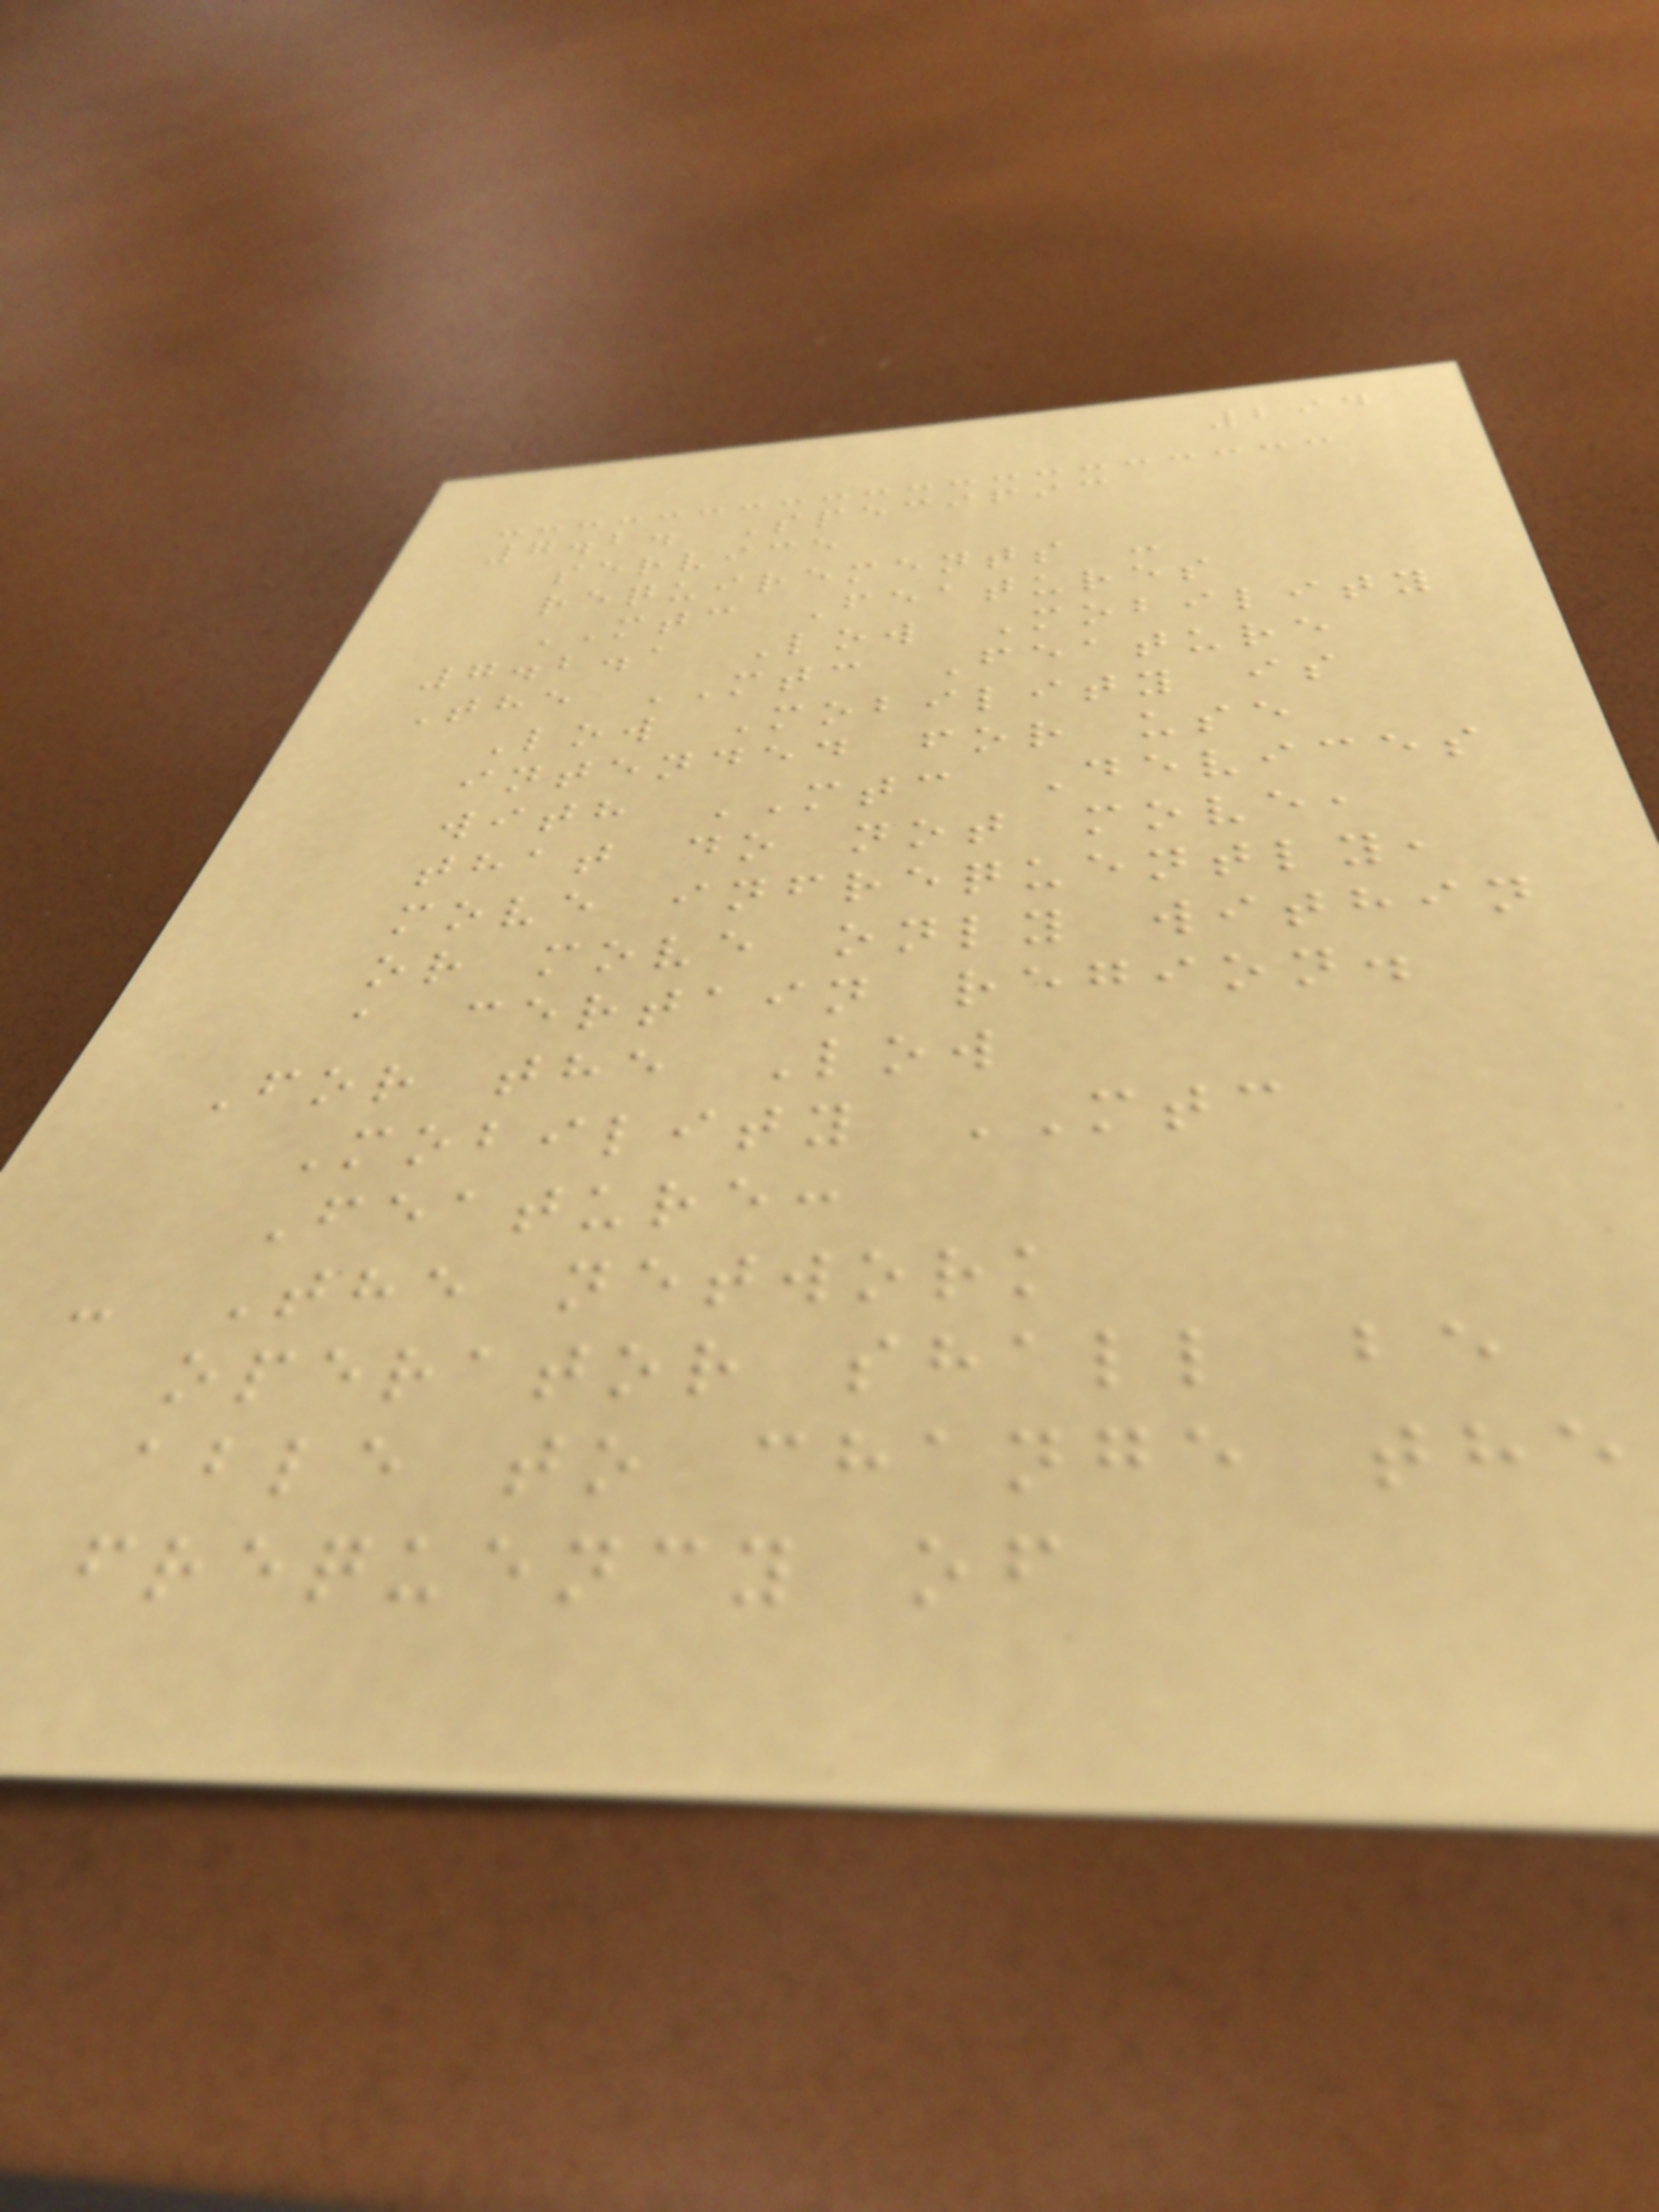294
7.2. Specific
service
requirements -
MTC Features
7.2.1 Low Mobility
The MTC Feature
Low Mobility is
intended for use
with MTC Devices
that do not move,
move infrequently,
or move only within
a certain region.
For the Low
Mobility MTC
Feature:
- The network
operator shall be
able to change the
frequency of
